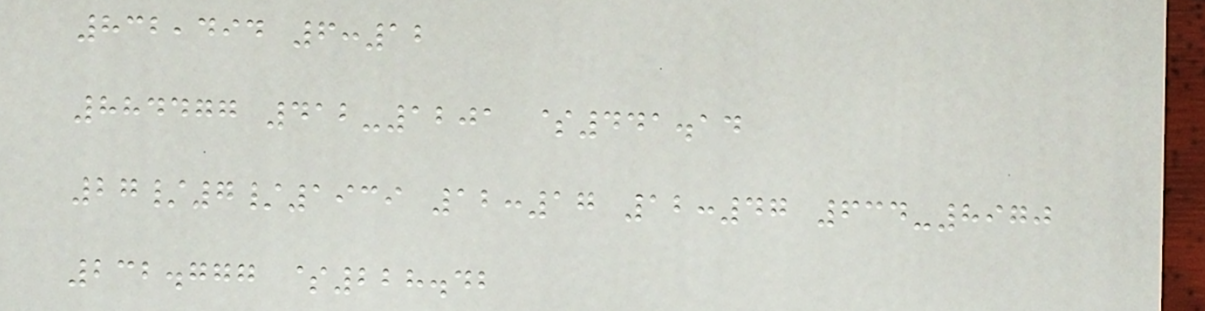832,494 6:12
884477 412-1201 $441.14
27/7/1939 12:17 12:47 634-8970
232.777 $228.42
